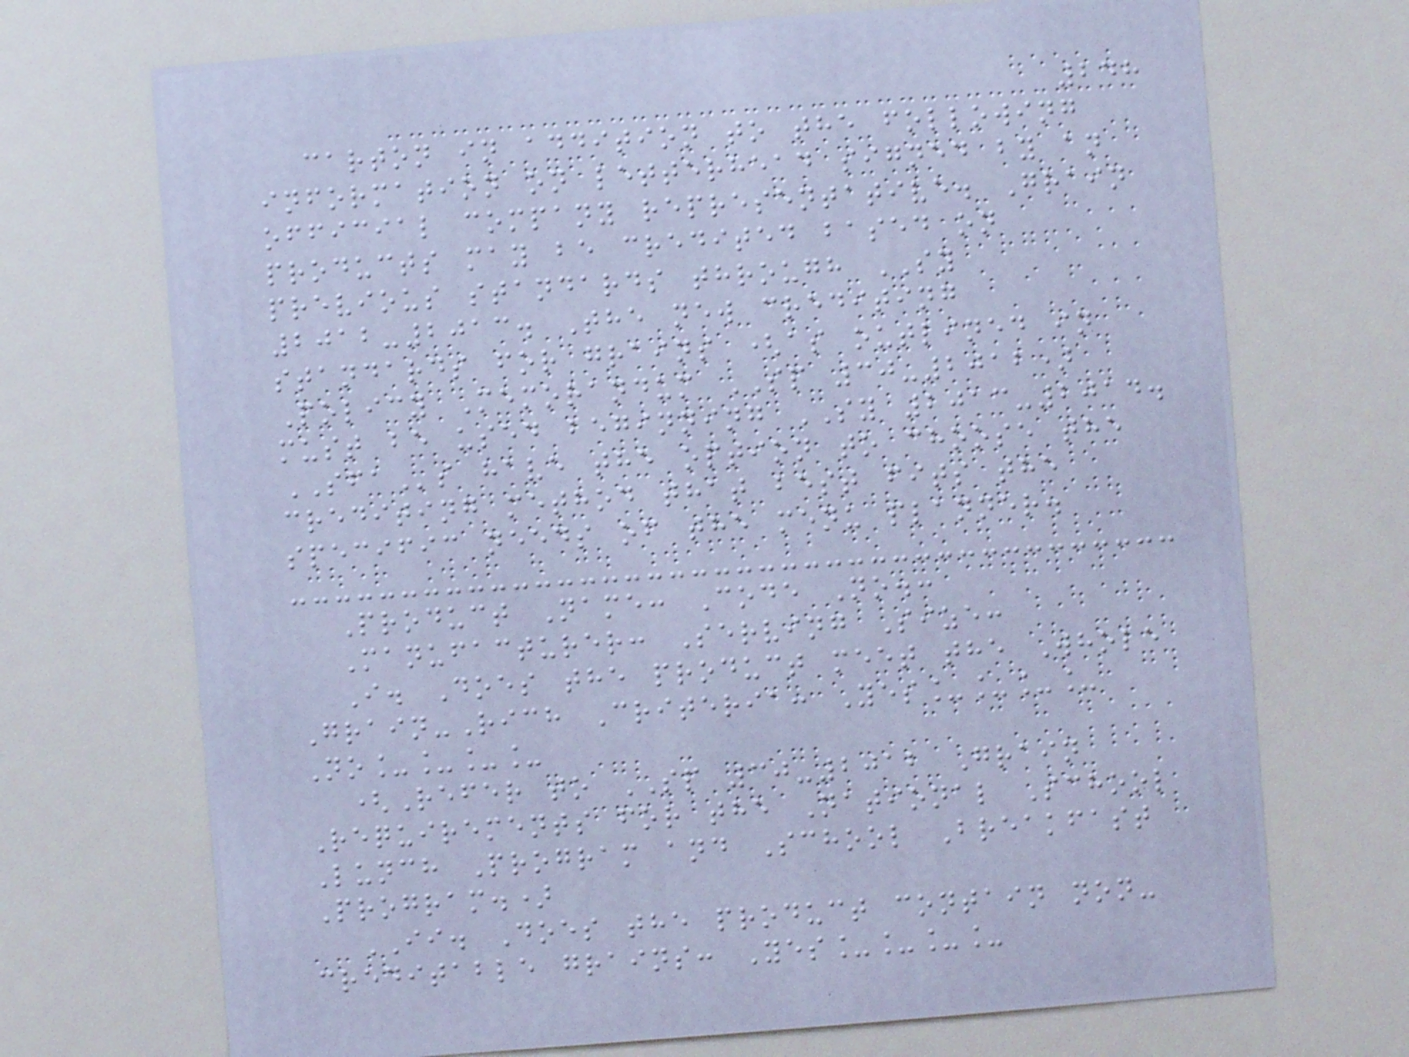248
carton in addition to the following
information on letterhead signed by an
official company representative. Grain
products may be credited based on
previous standards through SY
2012-2013. The new crediting
standards for grains (as outlined in
Policy Memorandum SP 30-2012)
must be used beginning SY 2013-2014.
SFAs have the option to choose the
crediting method that best fits the
specific needs of the menu planner.
Product Name: Code No.:
Manufacturer: Serving Size:
I. Does the product meet the Whole
Grain-Rich Criteria: Yes____
No____
(Refer to SP 30-2012 Grain
Requirements for the National School
Lunch Program and School Breakfast
Program.)
II. Does the product contain non-
creditable grains: Yes____
